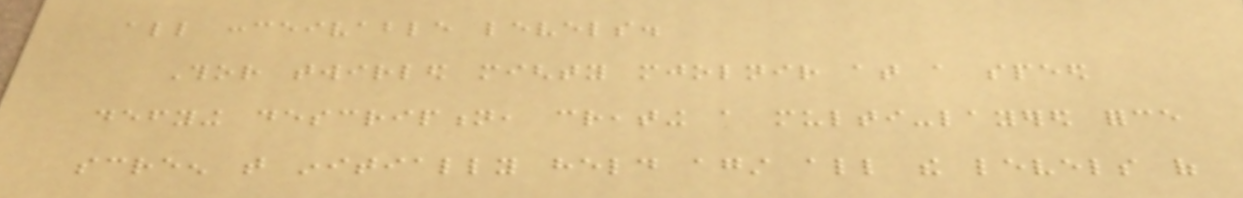all conceivable levels.
Thor twirled mighty mjolnir at a speed
defying description, creating a multi-layered force
screen that initially held against all the levels of
